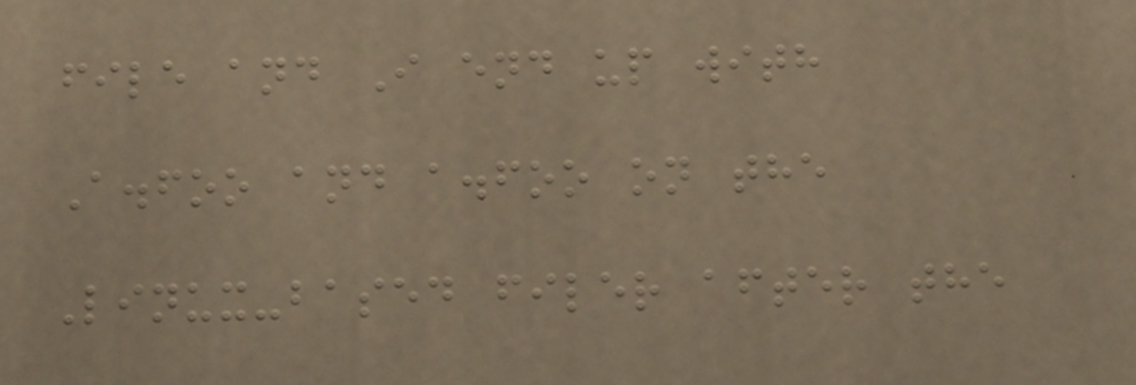file and I end up with
A.foo and a.foo on the
Linux-based filer after the
